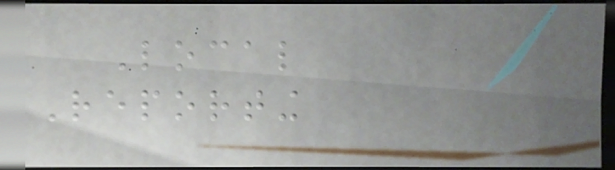Local
Reporting
